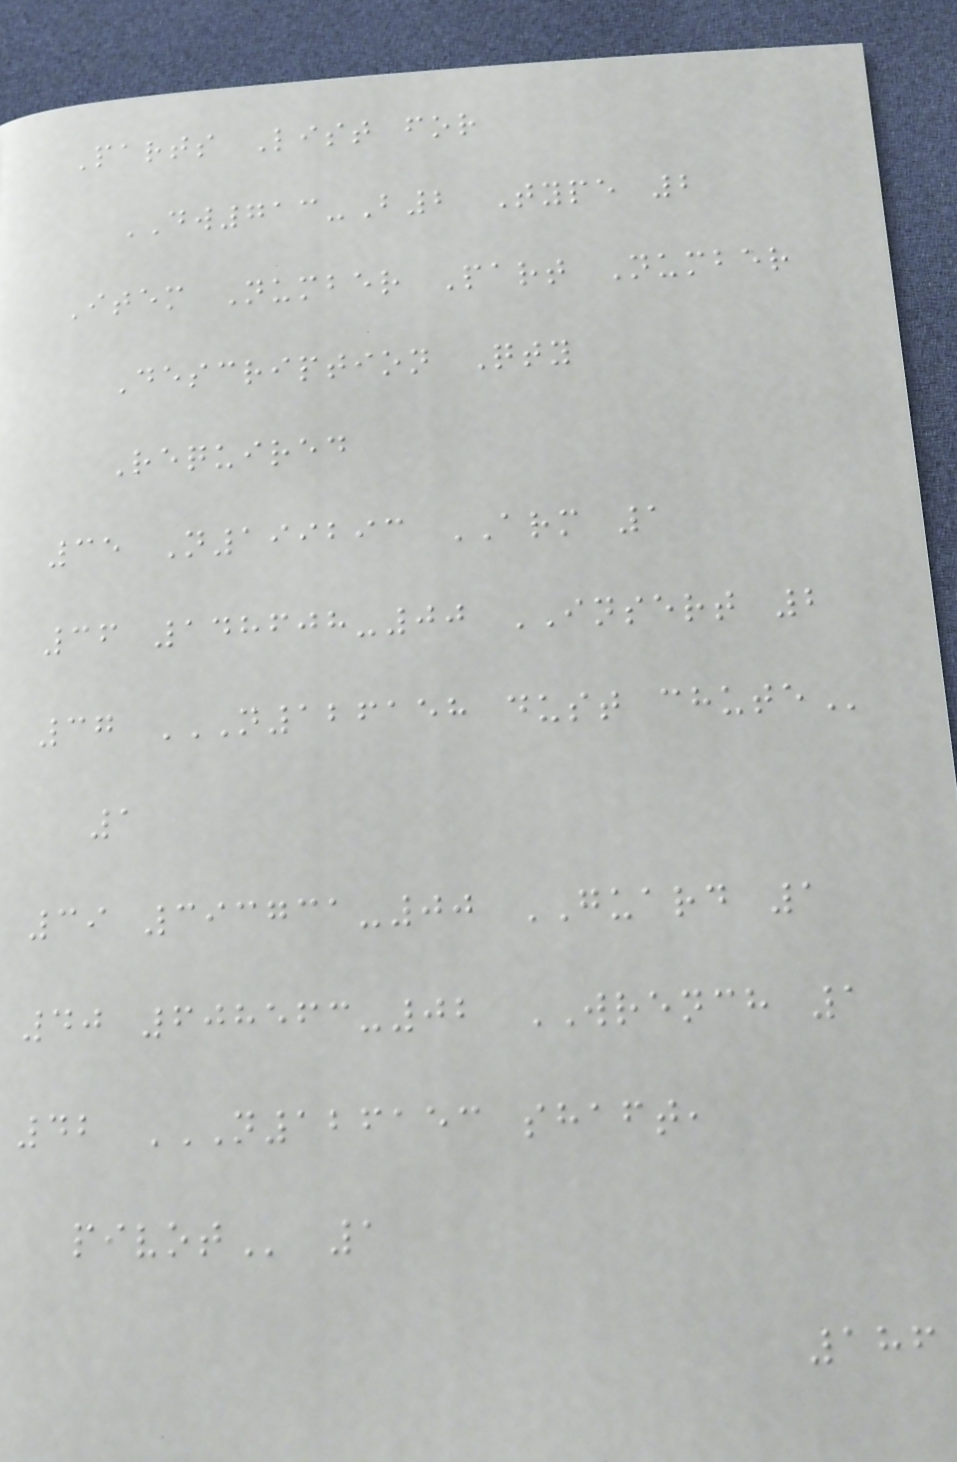Parts List for
DW713-B2 Type 2
Item Number Part Number
Description Qty
Required
35 N199293 ARM 1
36 148608-00 INSERT 2
37 N126158 DUST CHUTE
1
39 393731-00 GUARD 1
40 608563-02 WRENCH 1
42 N126153 SHAFT,
PIVOT 1
186
